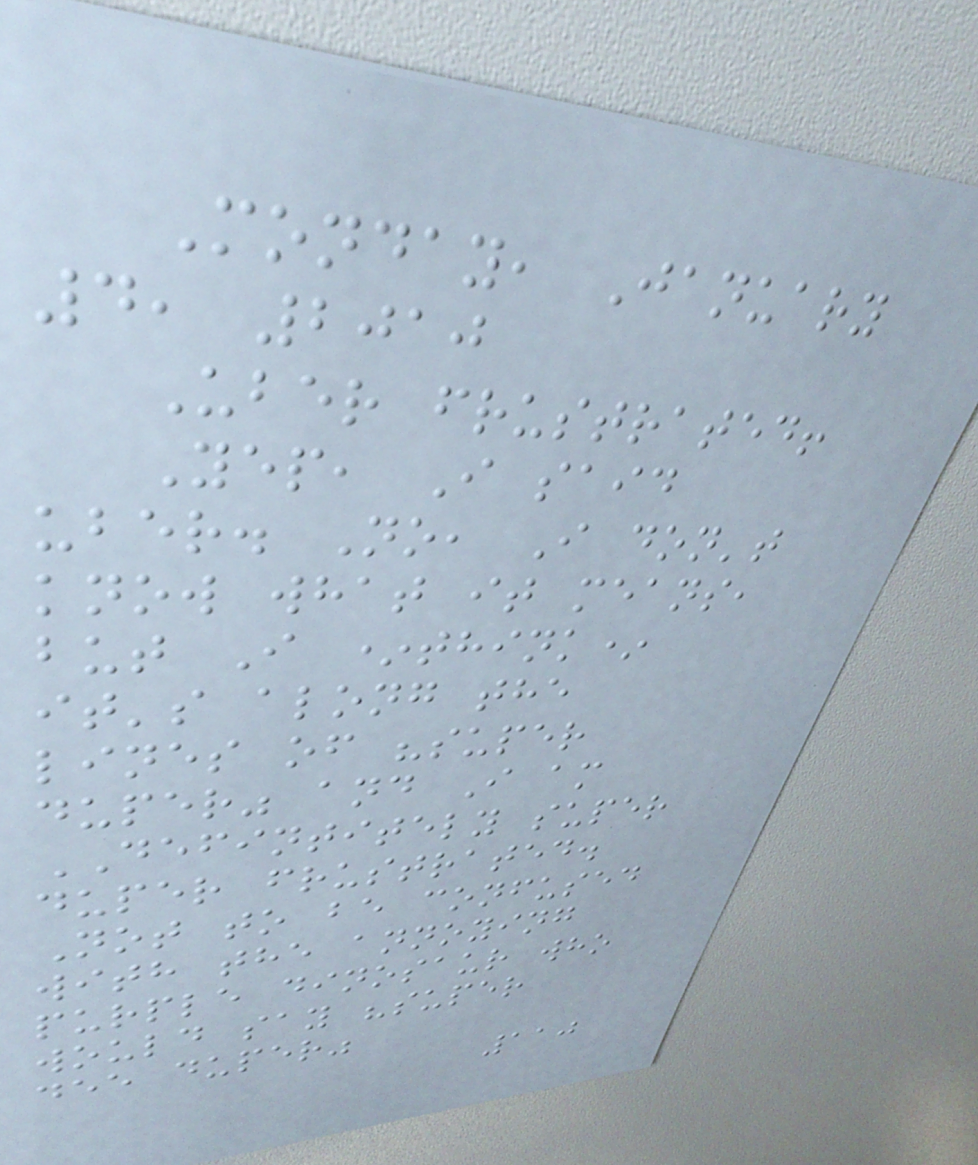Monday, January
4, 2010
Uber frustrated!
Yep, I said
uber. No, I don't
know what it means,
but I *think*
it's along the
lines of "super
duper" and I am
DEFINTITELY super
duper frustrated.
Not to be confused
with the annoying
purple dinosaur who
would say "super
dee duper"
110
